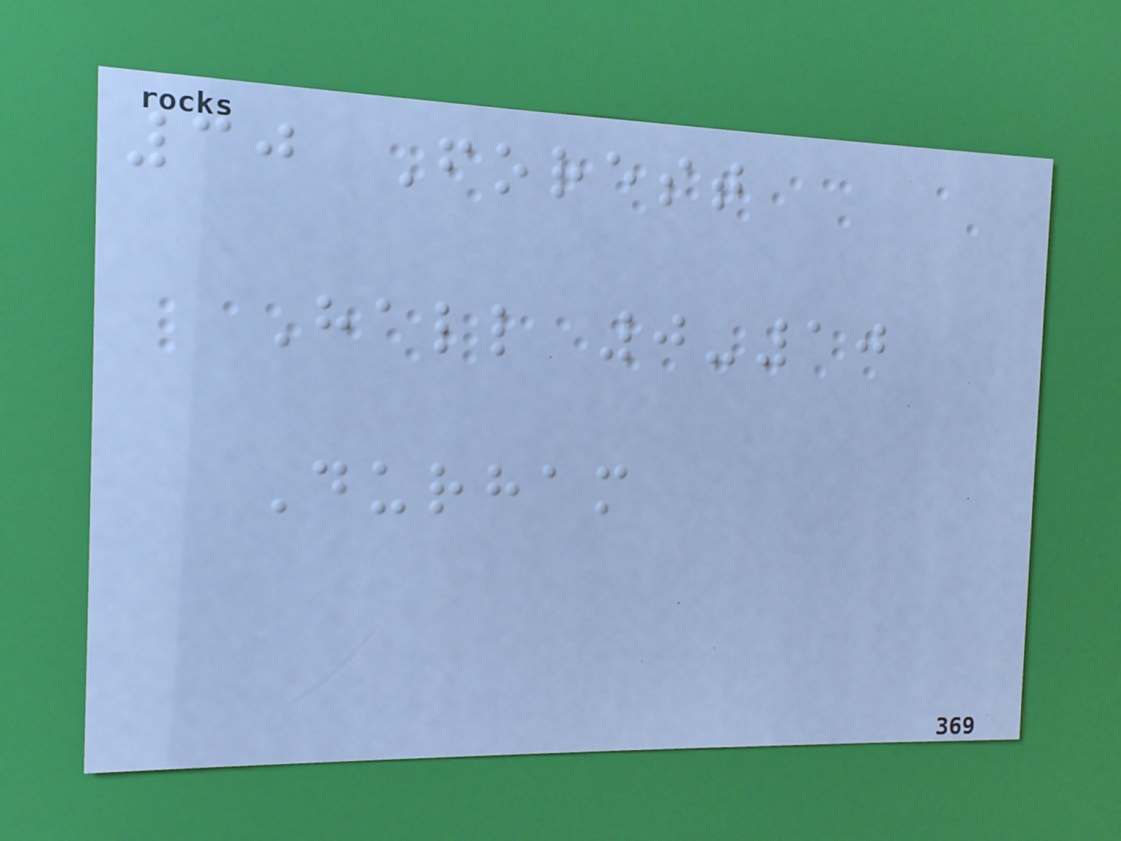30 Forest
Hall 0-10
Durham
